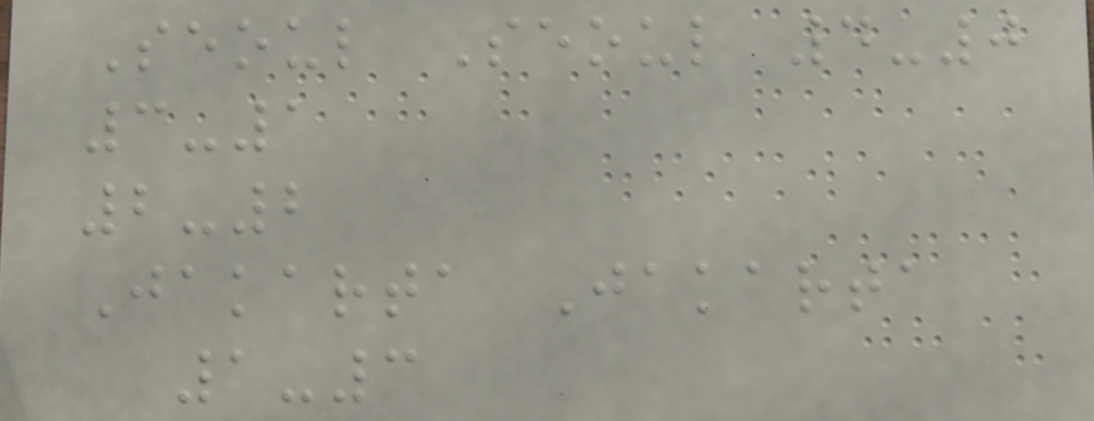Seoul Seoul 4-0
3-1
2-2
Jakarta Jakarta
1-3
